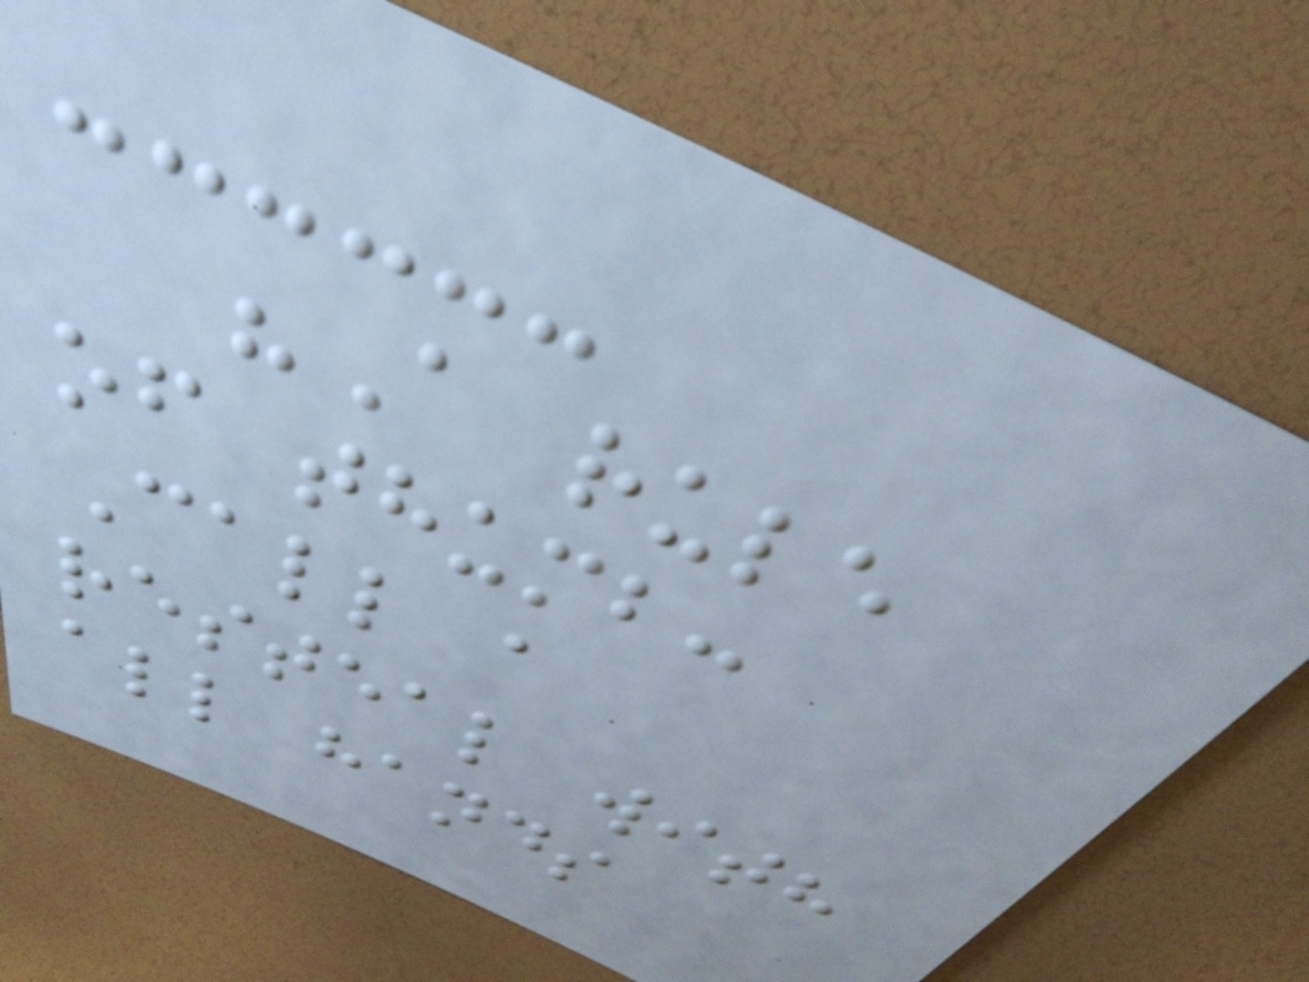"A rule
of thumb:
Call a
resteal with
all hands
